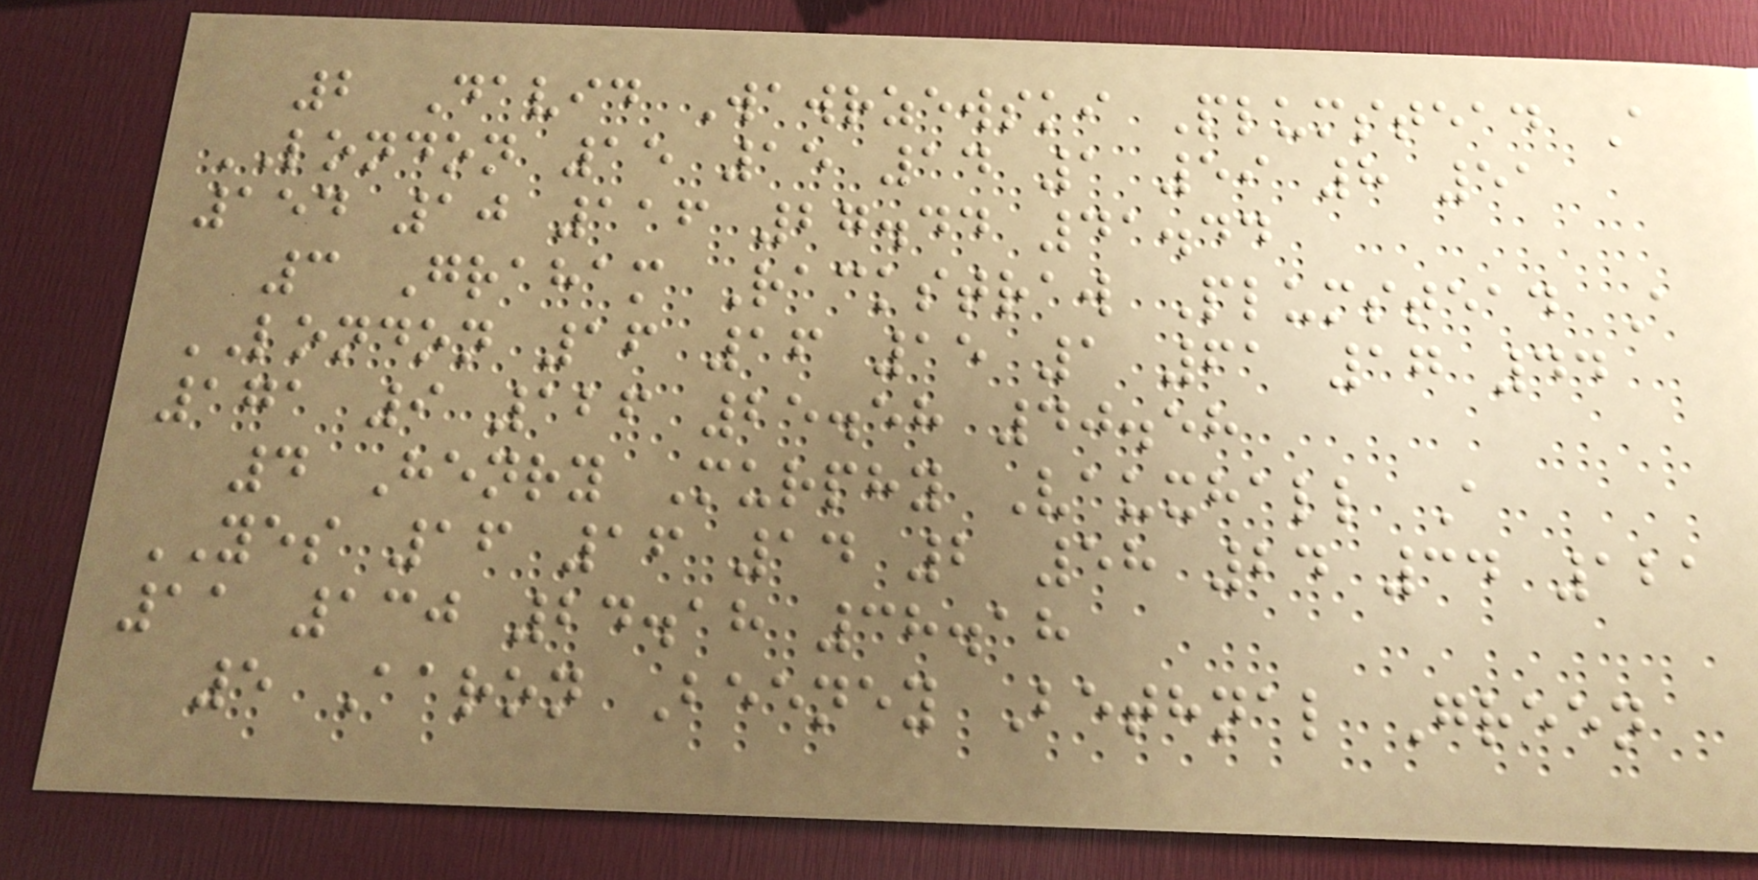2 David Wawrzewski Plumstead A
LONDON 15 15 14 1 59 8 51
154 10 116 27.44 41.44
3 Graham Rackstraw Plumstead A
LONDON 16 16 15 1 61 17 44
171 9 126 25.58 40.58
4 Henry Murphy Vauxhall A
YES 16 16 14 2 58 24 34 121
11 130 24.18 38.18
5 Aaron Beeney Bethnal Green
